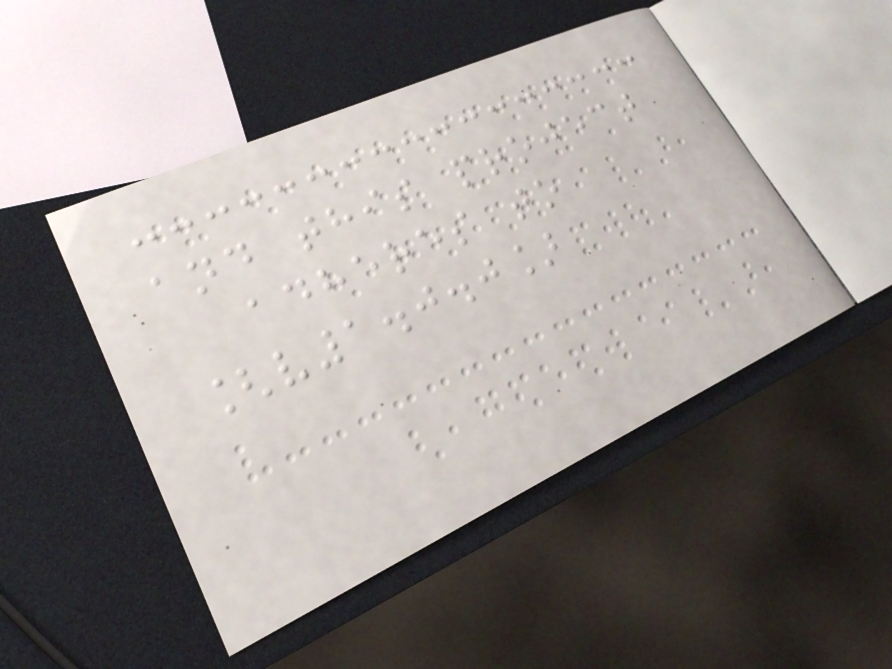and this project
adheres to
[v1.0.0]
